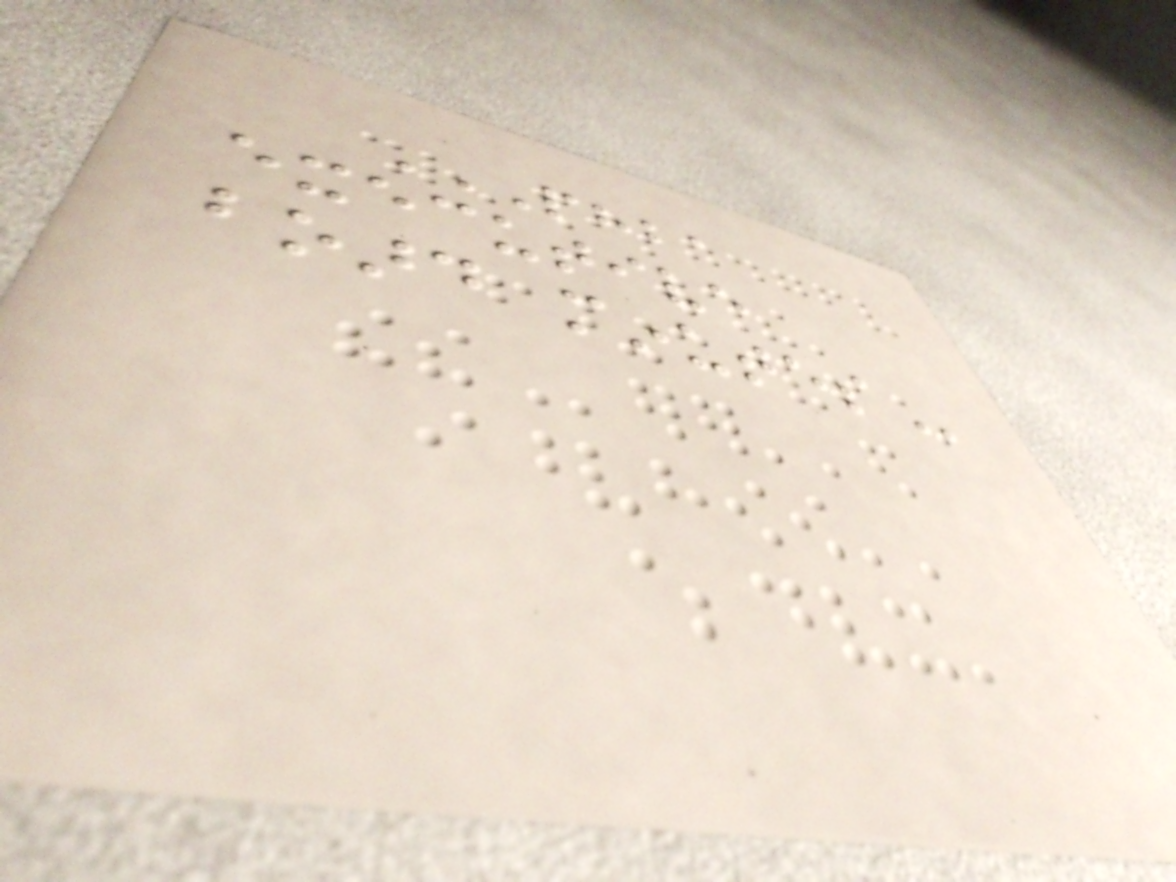PHBA
EXECUTIVE
BOARD MINUTES
